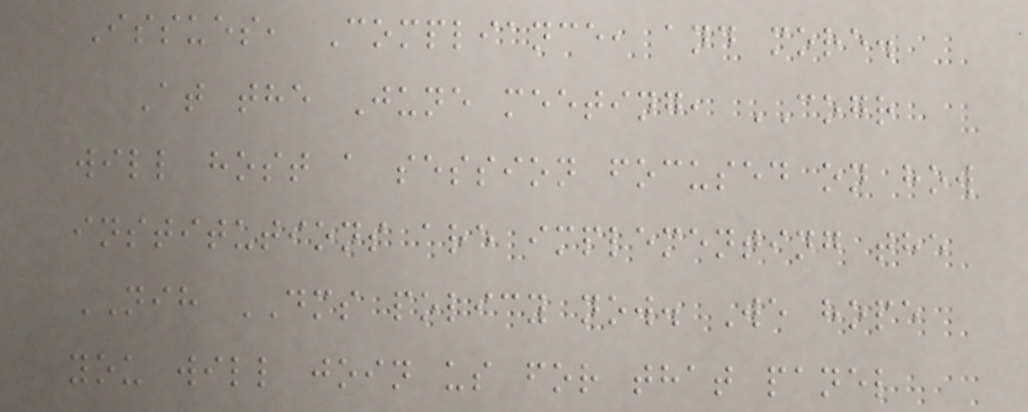Issues, Compliance, and more.
At the June meeting, COGR
will host a session focused on how
institutions are implementing the
NIH DMS policy now. We hope
you will join us for that panel
